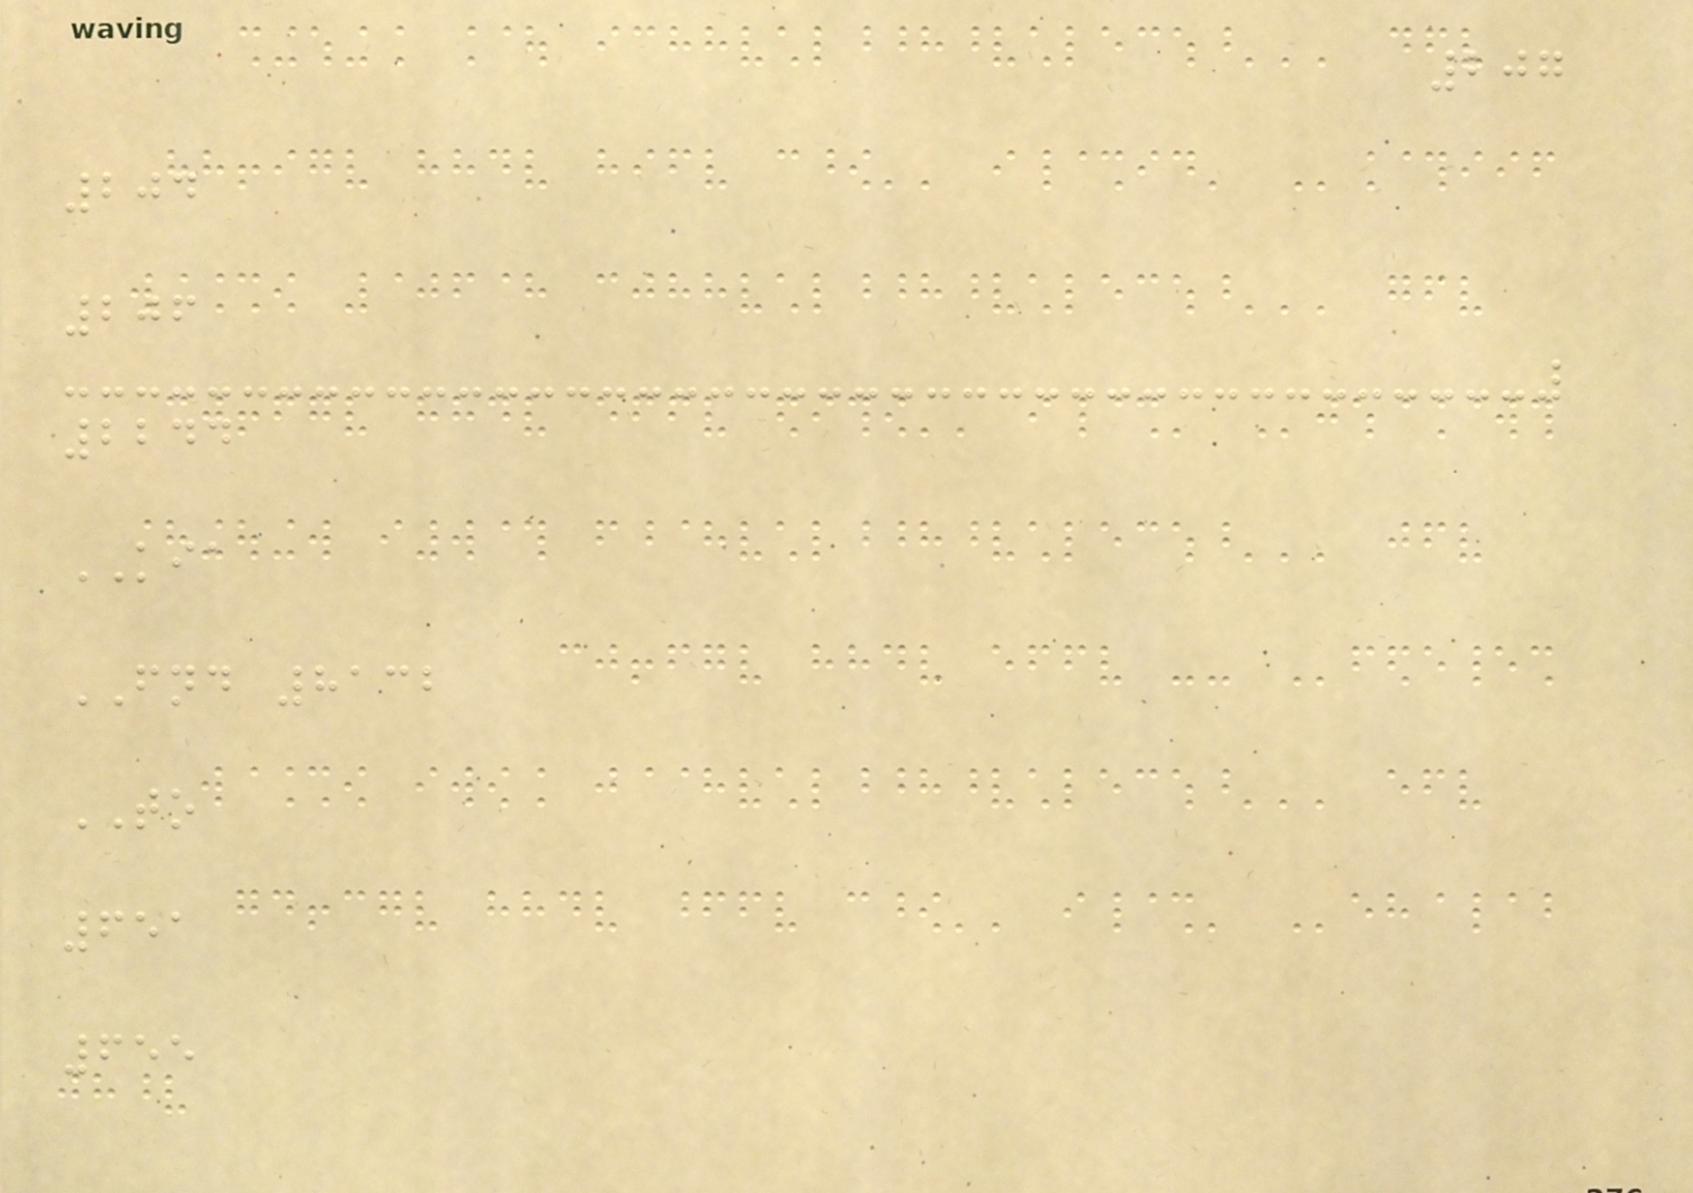207
204
206
2244
KIA
FND 8132
TO
651
655
